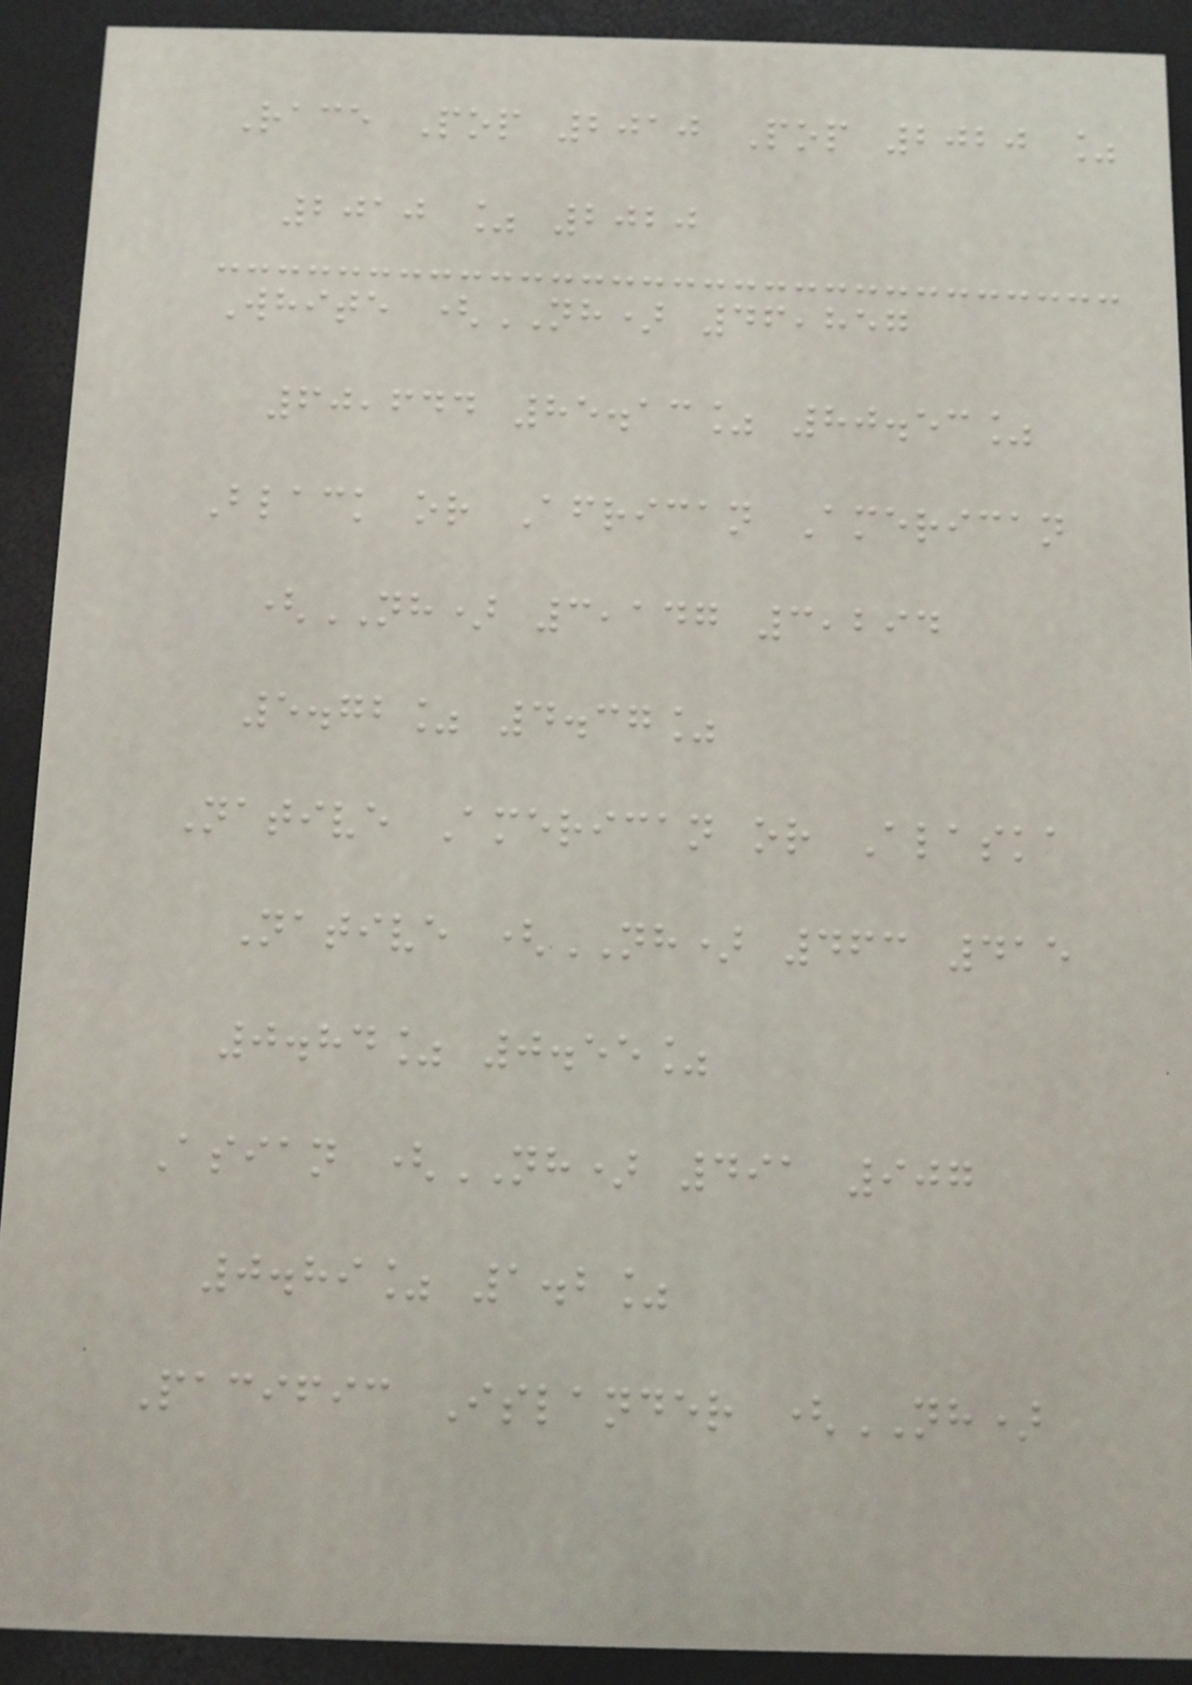Race Pop 2010 Pop 2020 %
2010 % 2020
White (NH) 46,857
60,644 85.13% 80.53%
Black or African American
(NH) 3,147 3,294
5.72% 4.37%
Native American or Alaska
Native (NH) 463 415
0.84% 0.55%
Asian (NH) 491 907
0.89% 1.2%
Pacific Islander (NH)
